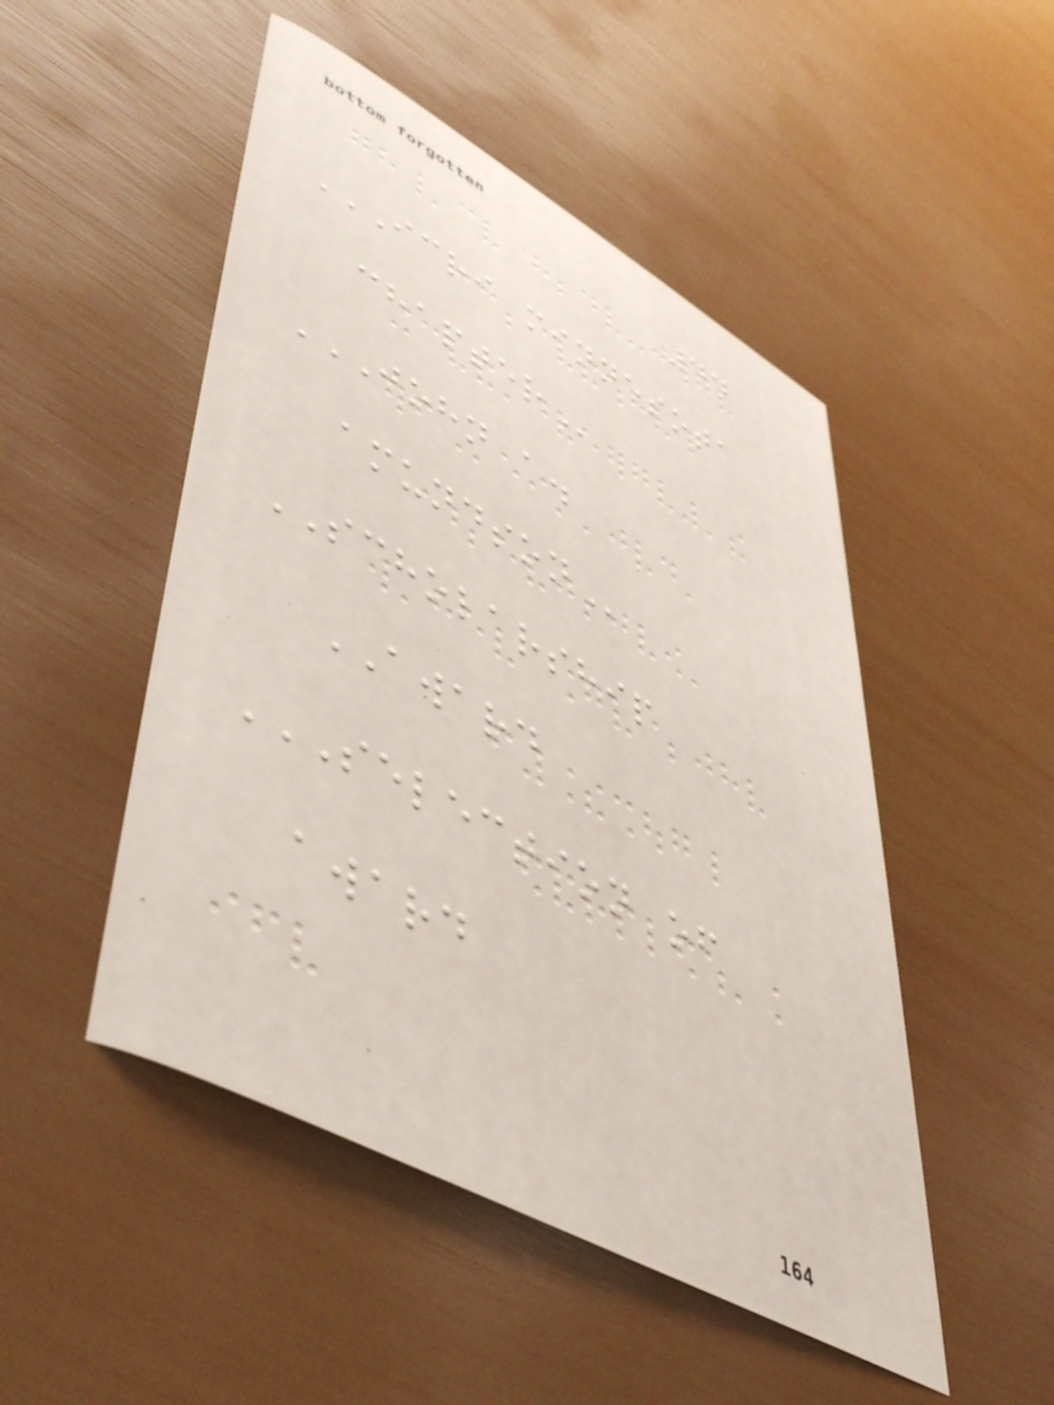44
ICRI MINNESOTA
CHAPTER
JOHN A.
AMUNDSON
SCHOLARSHIP
AWARD
SELECTION OF
AWARD
